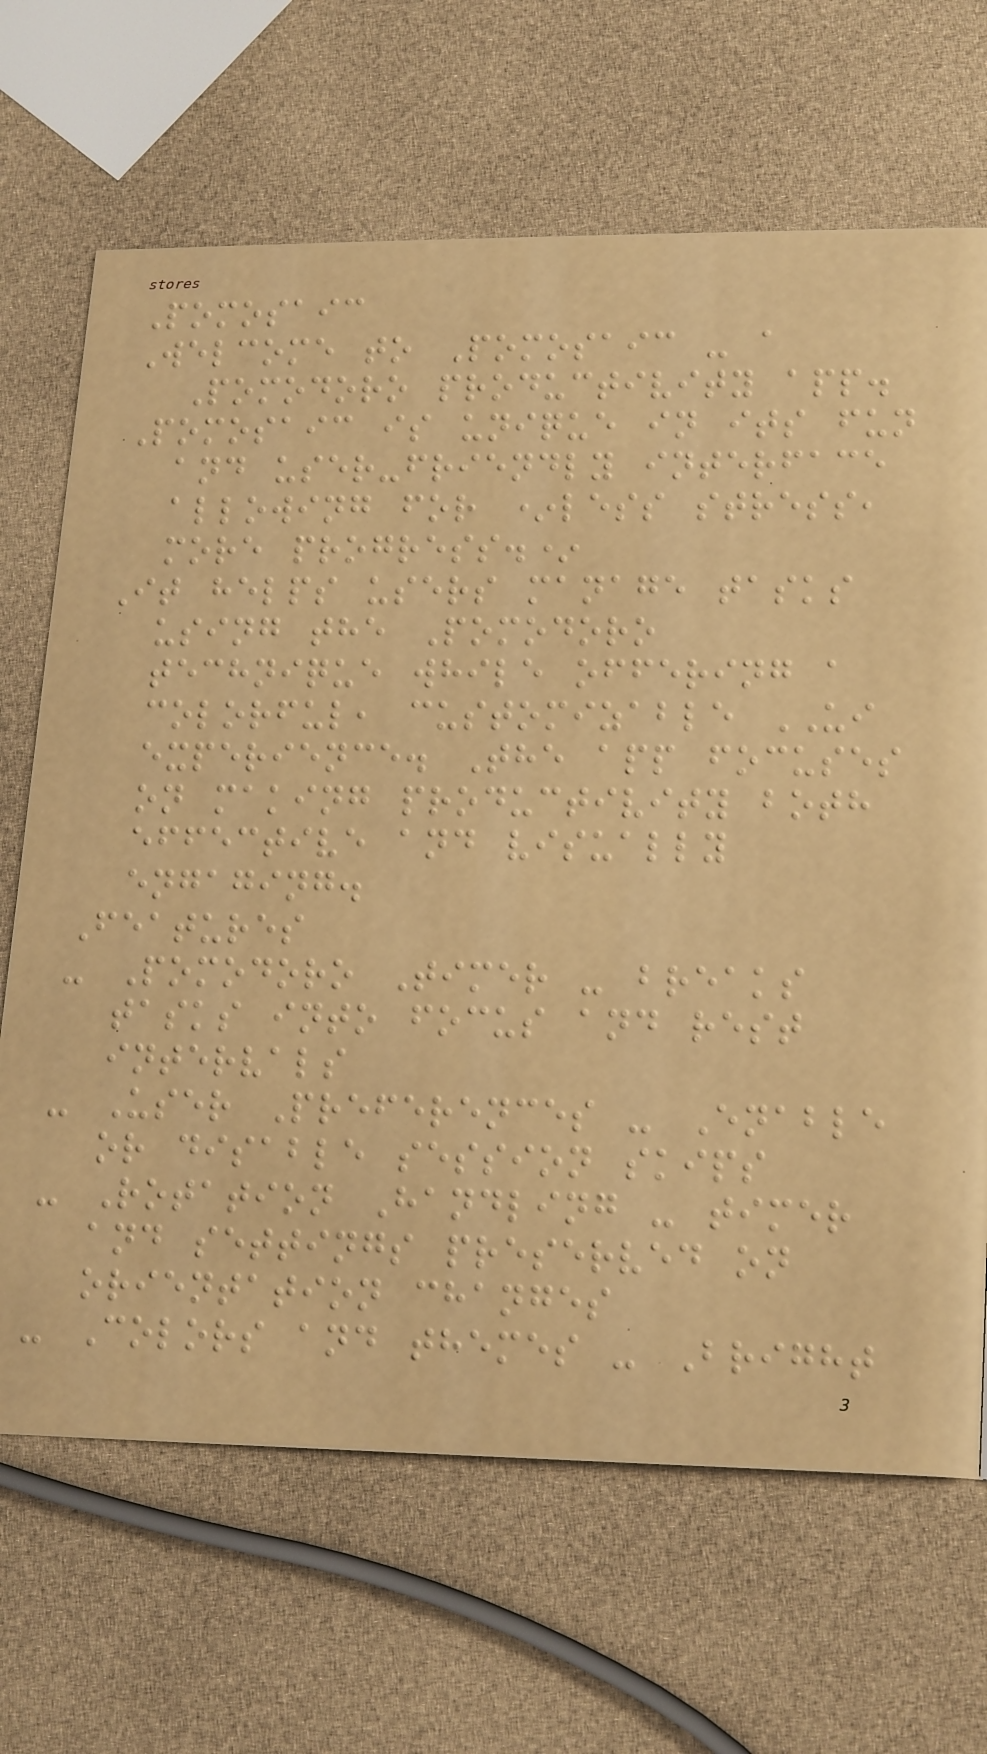Pomosaic
Welcome to Pomosaic - a
Pomodoro productivity app.
Pomosaic is unique in its fun
and user-friendly interface
allowing for *less stress,
more progress.*
It helps users manage tasks
using the Pomodoro
technique while offering a
colorful, customizable UI
experience. The app focuses
on making productivity both
effective and visually
engaging.
Features
- Pomodoro Timer - breaks
tasks into focus and rest
intervals
- User Preferences - Enable
or disable session skips
- Rotation Handling - timer
and settings preserved on
orientation changes
- Colors and themes - Bright
